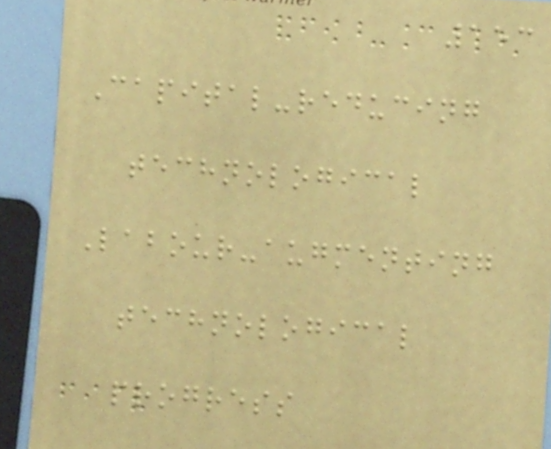153
Capital-reducing
technological
Labour-augmenting
technological
progress
